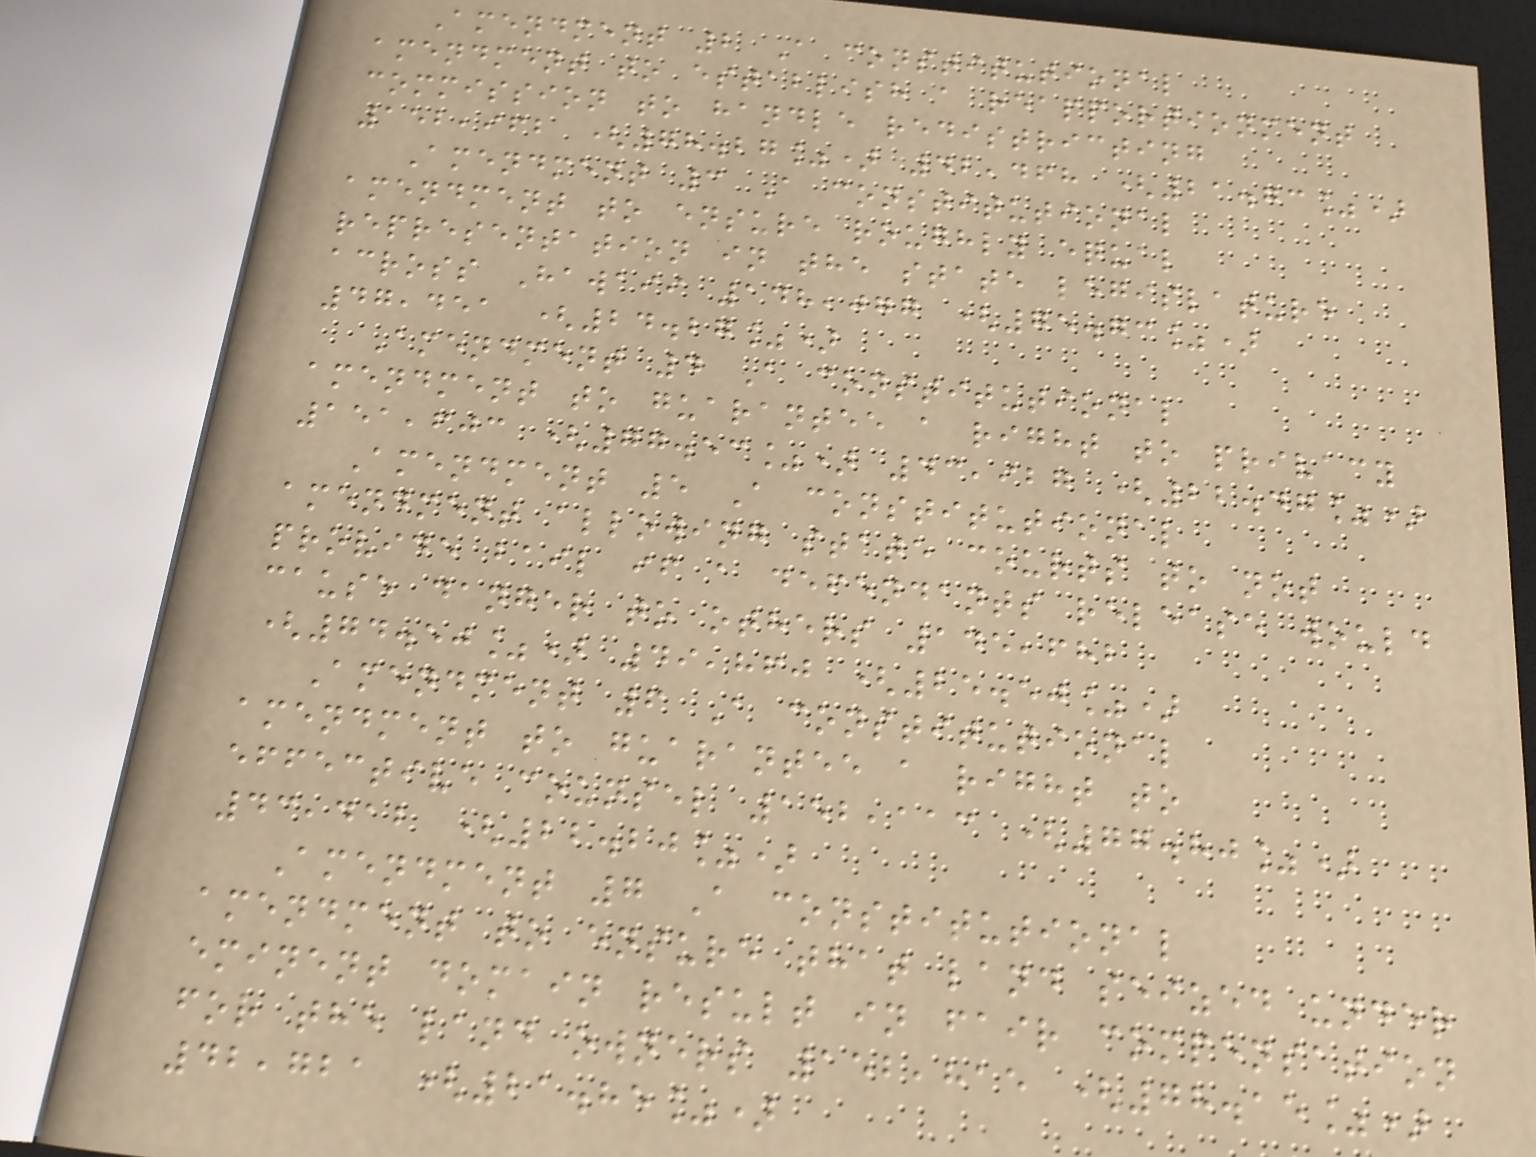Amendment 2 A constitutional
amendment to establish a reapportionment
commission to handle redistricting
152,962 (78.27%) 42,468 (21.73%)
Amendment 3 A constitutional
amendment to ensure roughly equal
representation in the state legislature
across Hawaii 148,077 (75.73%)
47,451 (24.27%)
Amendment 4 A constitutional
amendment to guarantee a right to privacy
151,603 (77.53%) 43,927 (22.47%)
Amendment 5 A constitutional
amendment allowing state courts to not
provide bail if a defendants release would
cause danger to others 145,682
(74.50%) 49,860 (25.50%)
Amendment 6 A constitutional
amendment to guarantee a right to
effective counsel 152,113 (77.80%)
43,412 (22.20%)
Amendment 7 A constitutional
amendment to ensure that land seized under
eminent domain result in fair compensation
for the land owners 152,815 (78.15%)
42,721 (21.85%)
